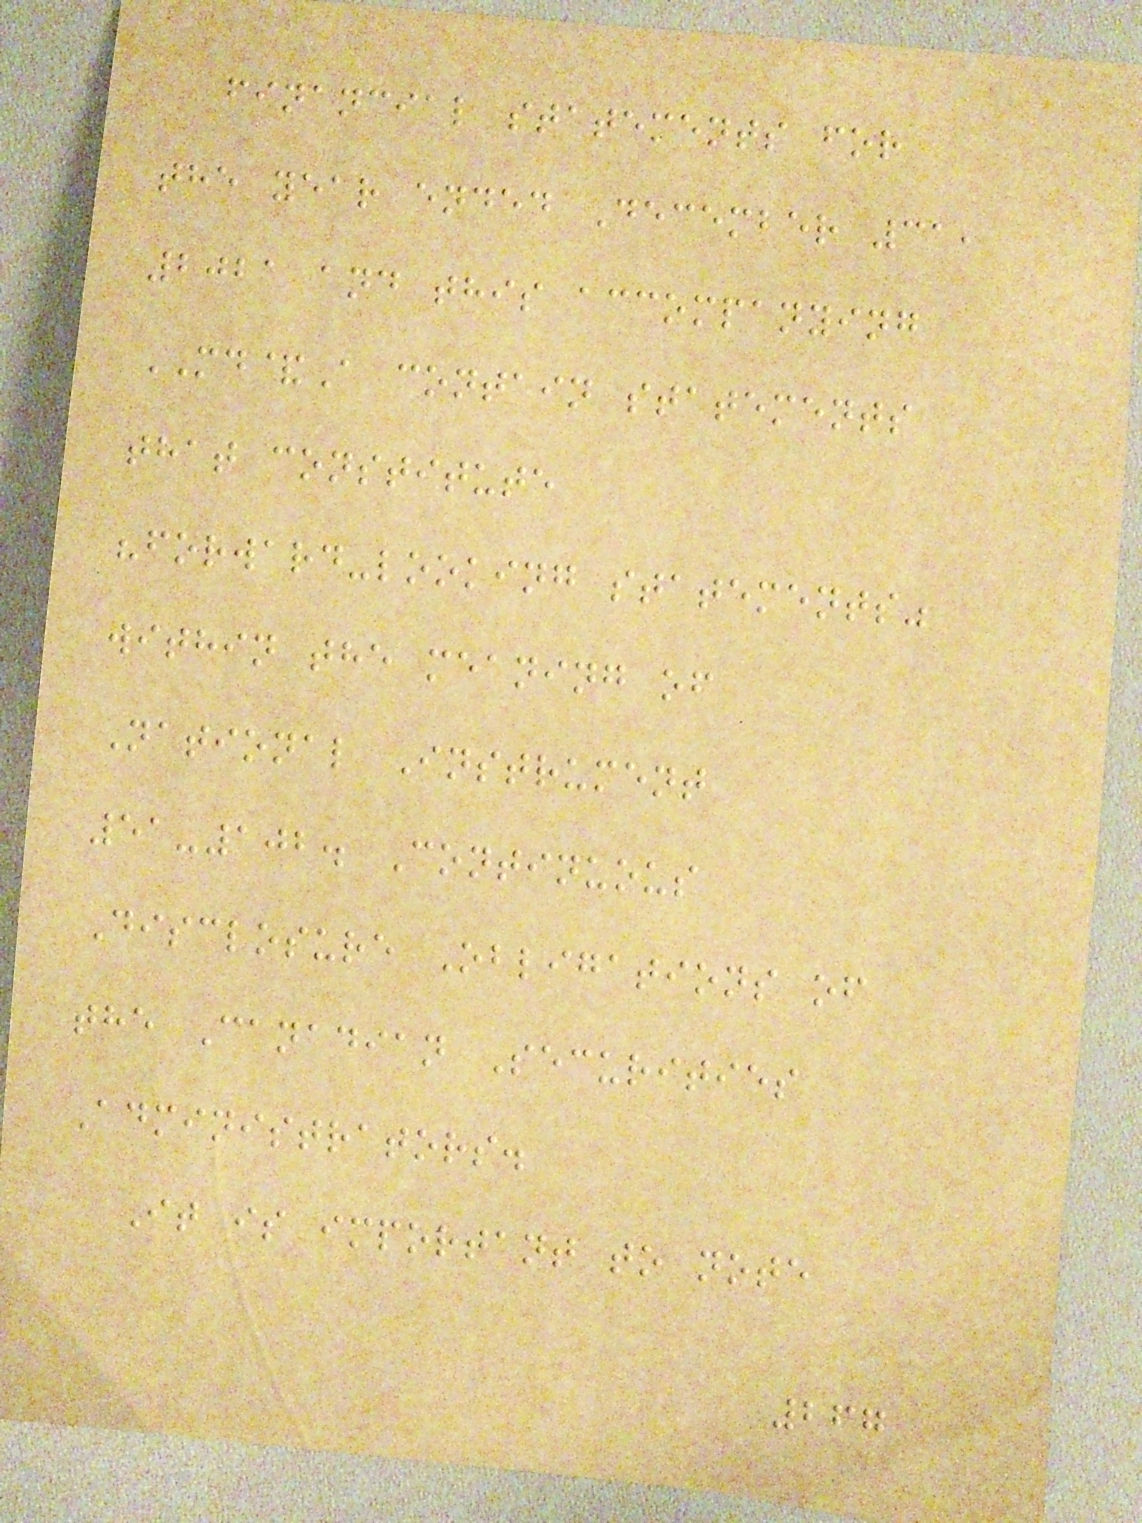financial statements for
the year ended December 31,
2021 and this accompanying
MD&A contain statements
that constitute
"forward-looking statements"
within the meaning of
National Instrument
51-102. Continuous
Disclosure Obligations of
the Canadian Securities
Administrators.
It is important to note
267
